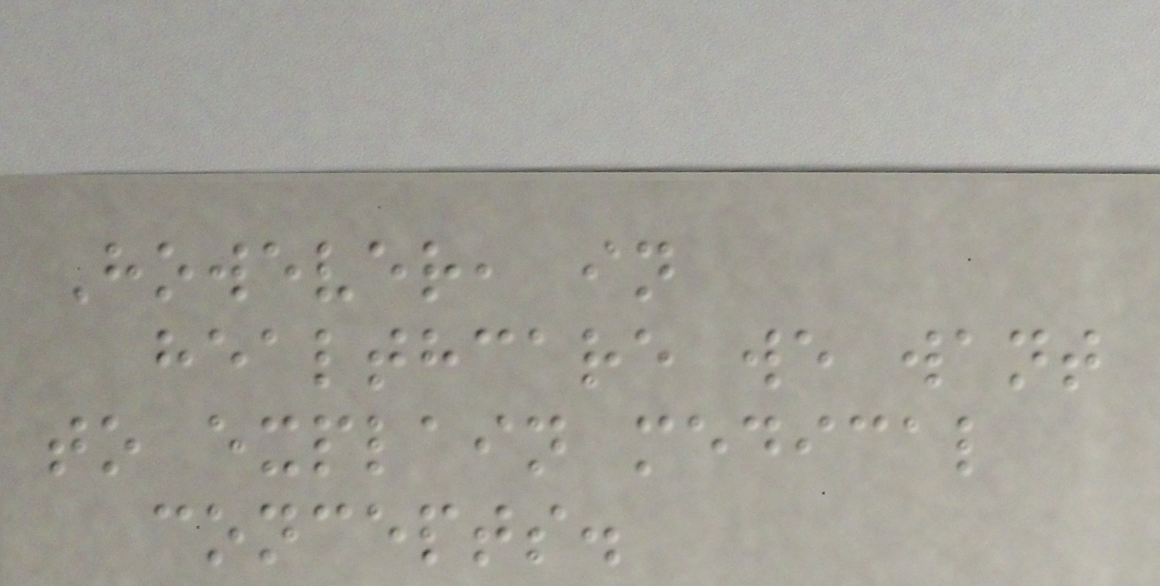However, in
healthcare we want
to explain medical
concepts.
